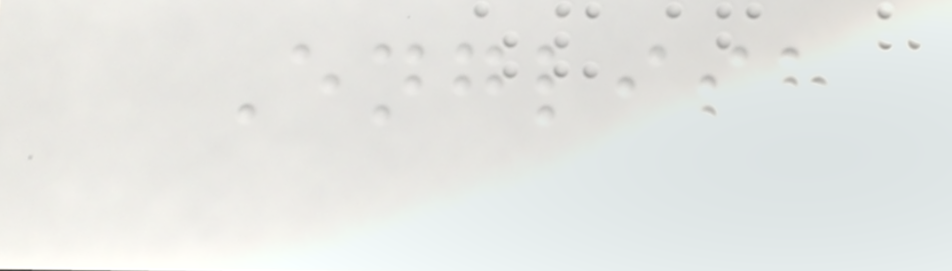English
